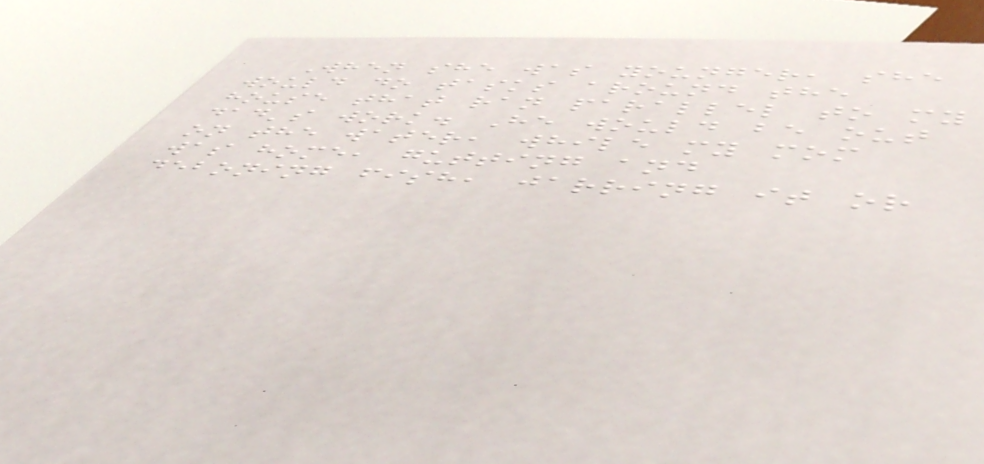When she was younger, she
would do tasks around the
house that ran parallel to my
dad's work. He would be out
on the water, while my mom
was home, gutting and
deboning fish, jarring it or
